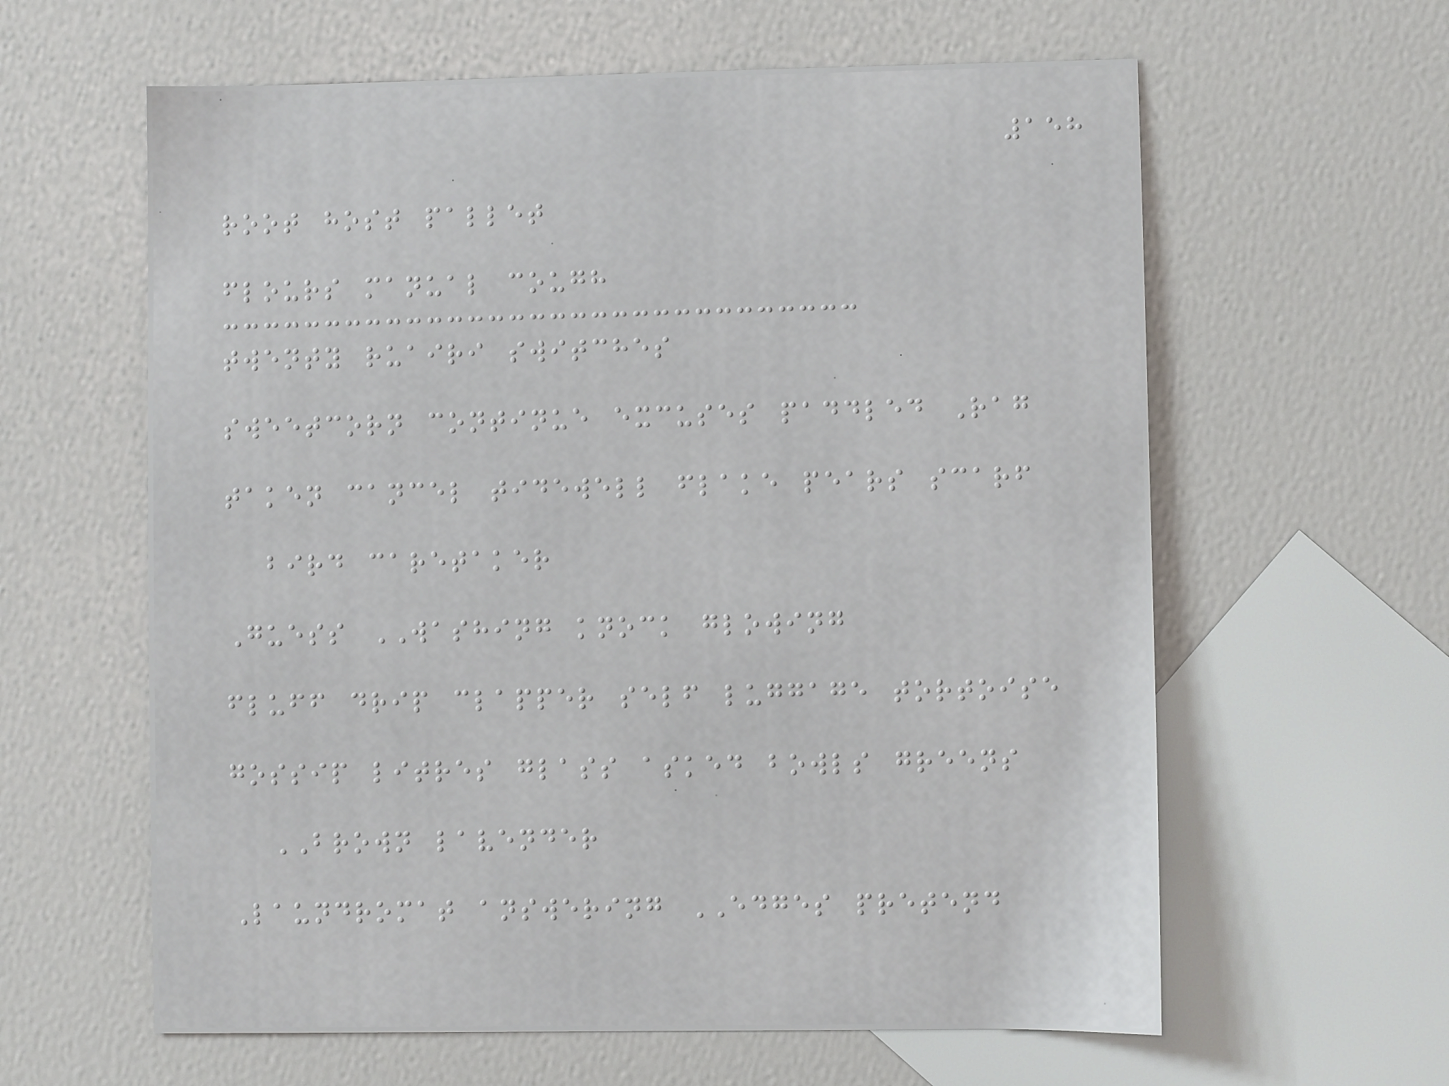158
root host pallet
flours manual cough
twenty ruairi switches
sweetcorn continue excuses paddled Rag
taken cancel tidewell flake pears scarf
bird caretaker
Guess WASHING knock glowing
fluff drip clapper self luggage tortoise
gossip litres glass asked bowls greens
BROWN lavender
Laundromat answering EDGES pretend
